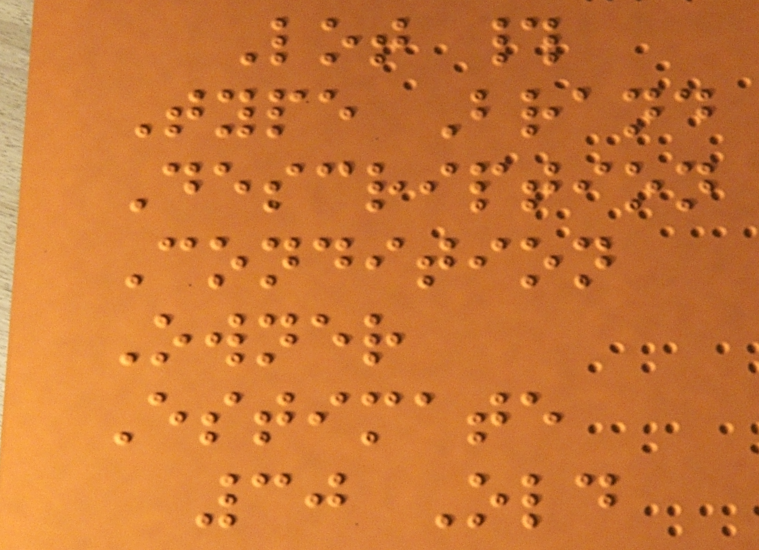Lot #
Type Brand
Description
Condition
Owner
Estimate
30 Old
